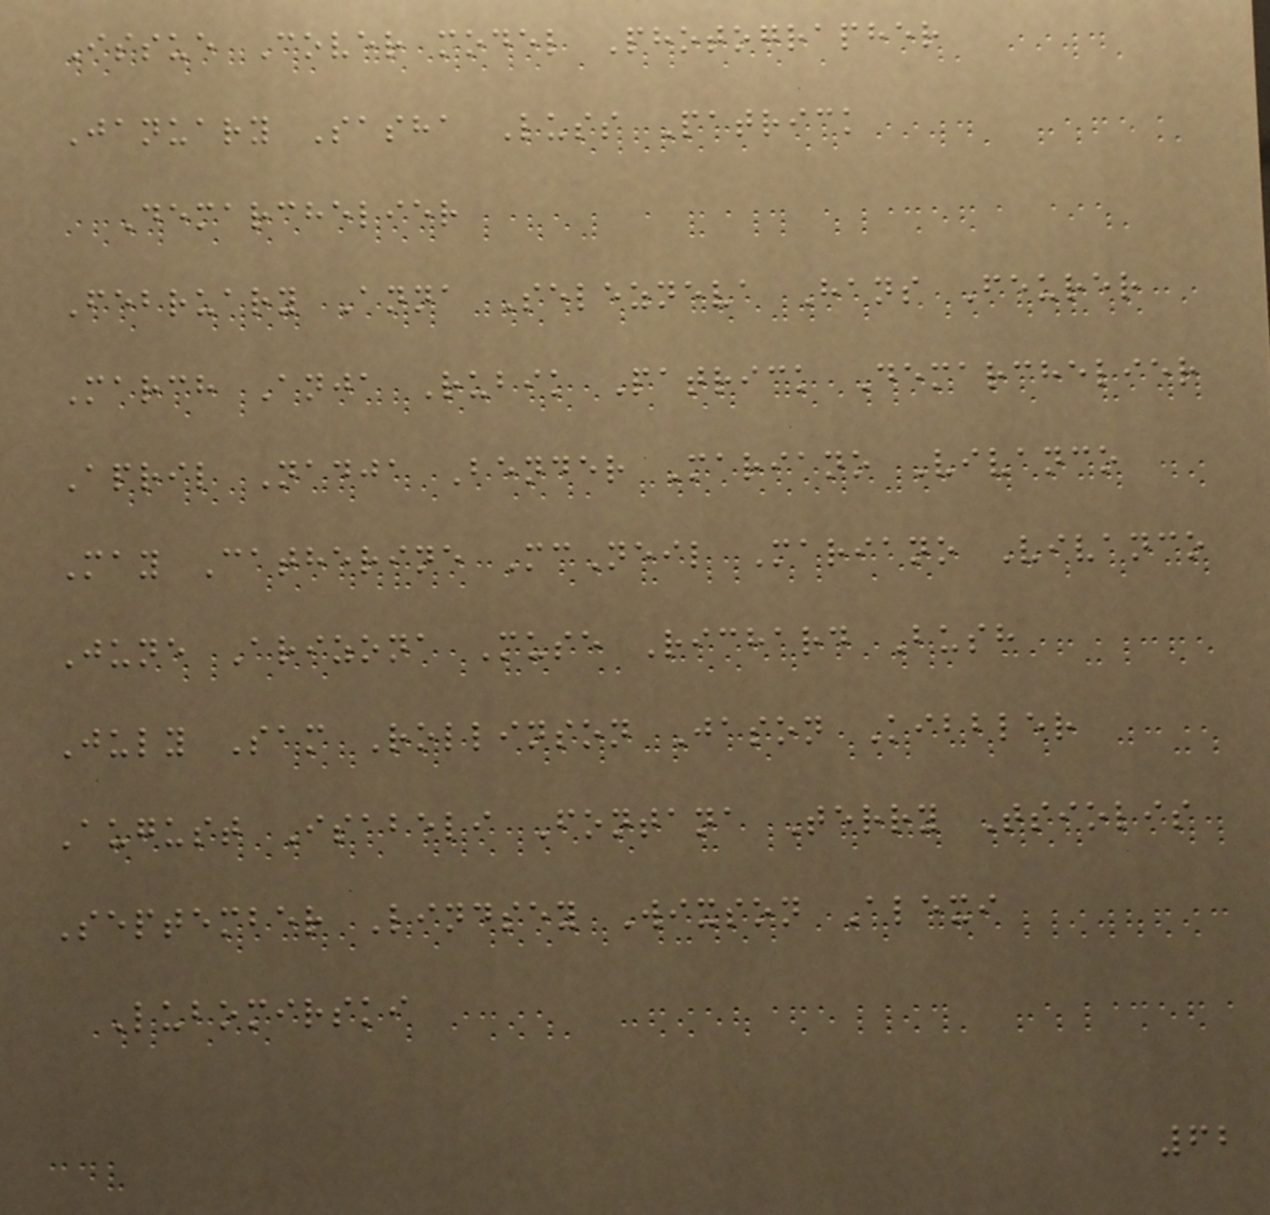Issue Cover model Photographer
January Sasha Luss Patrick
Demarchelier
February Anna Selezneva Hans Feurer
March Anja Rubik Patrick Demarchelier
April Nadja Bender Mariano Vivanco
May Catherine McNeil Mariano Vivanco
June Arizona Muse Richard Bush
July Sam Rollinson Jason Kibbler
August Isabeli Fontana Terry Tsiolis
September Lindsey Wixson Alexi
Lubomirski
62
